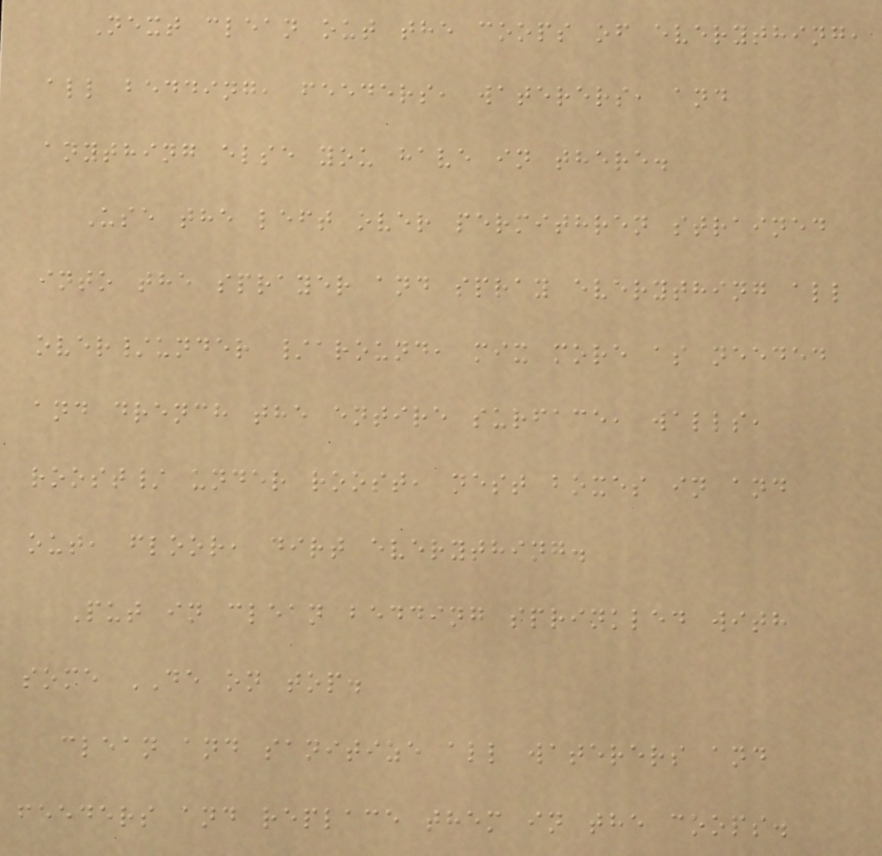Next clean out the coops of everything,
all bedding, feeders, waterers, and
anything else you have in there.
Use the left over permithren strained
into the sprayer and spray everything all
over/under /around, mix more as needed
and drench the entire surface, walls,
roost/ under roost, nest boxes in and
out, floor, dirt everything.
Put in clean bedding sprinkled with
some DE on top.
clean and sanitize all waterers and
feeders and replace them in the coops.
